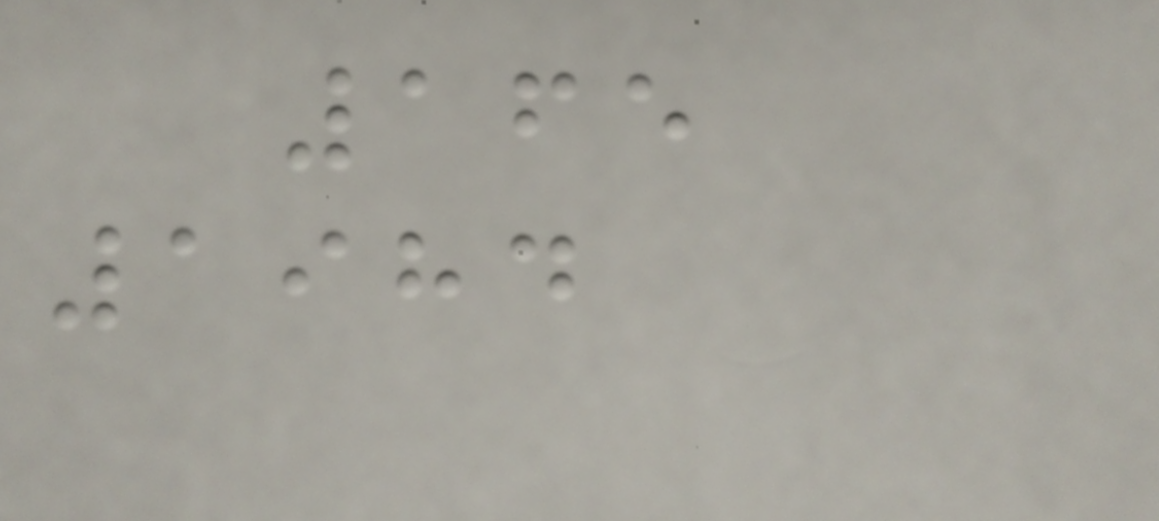165
1984
